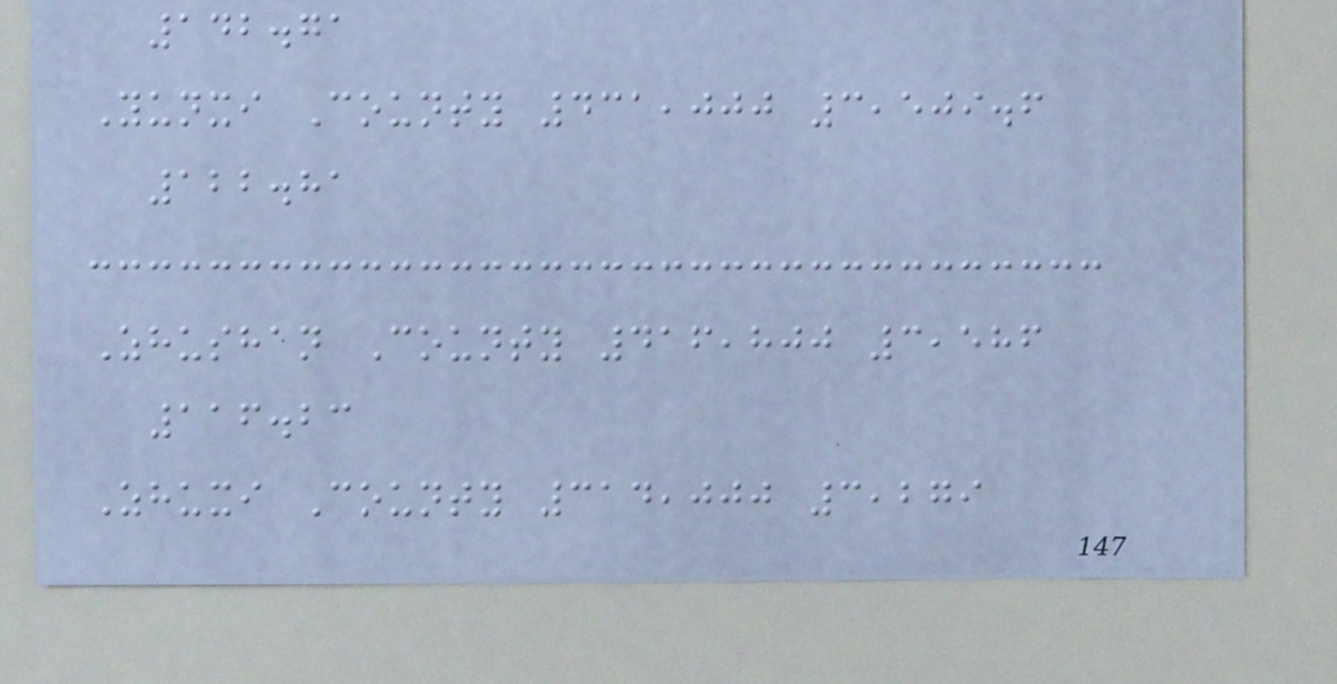142.71
Yunxi County 431,000 3,509.6
122.81
Zhushan County 416,800 3,586
116.23
Zhuxi County 314,000 3,279
